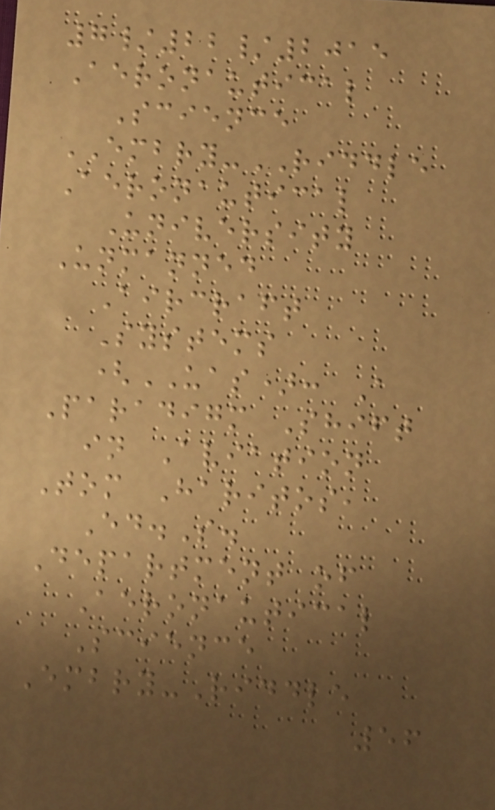7/22/2015
Aeronautical
Science
EMBRY-RIDDLE
Aeronautical
University
Unmanned
Aircraft
Systems
(UAS): A
Paradigm Shift
in Aviation
Tom Haritos,
Ed.S.
Department of
Aeronautical
Science
Embry-Riddle
56
